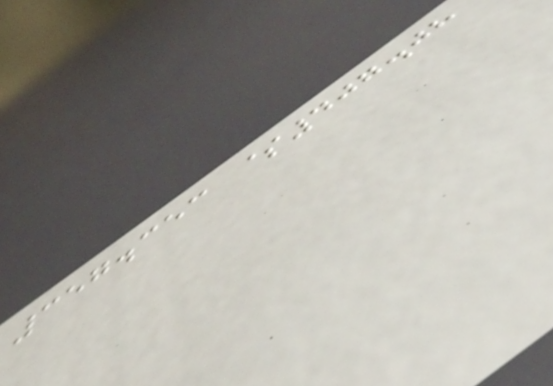357.353 $407.08
